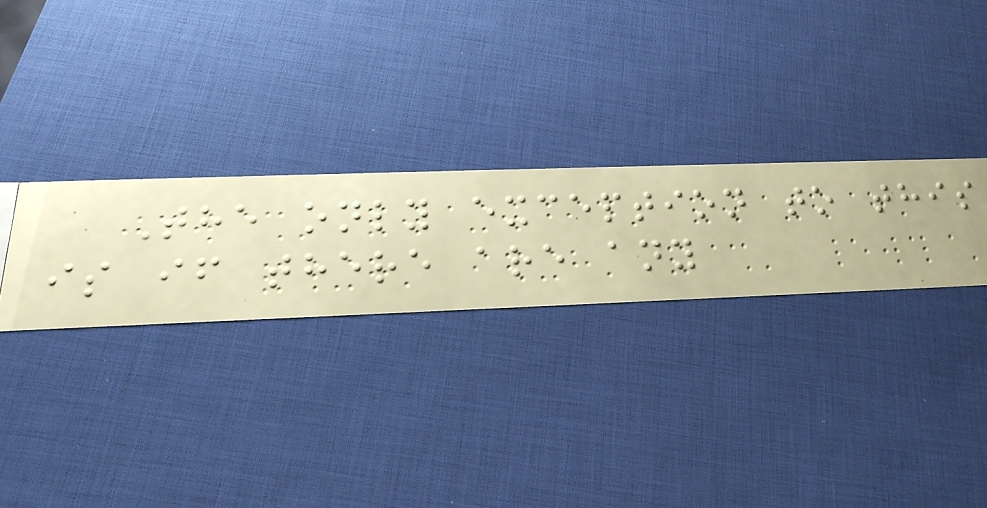The only exception to this
is if there are any
